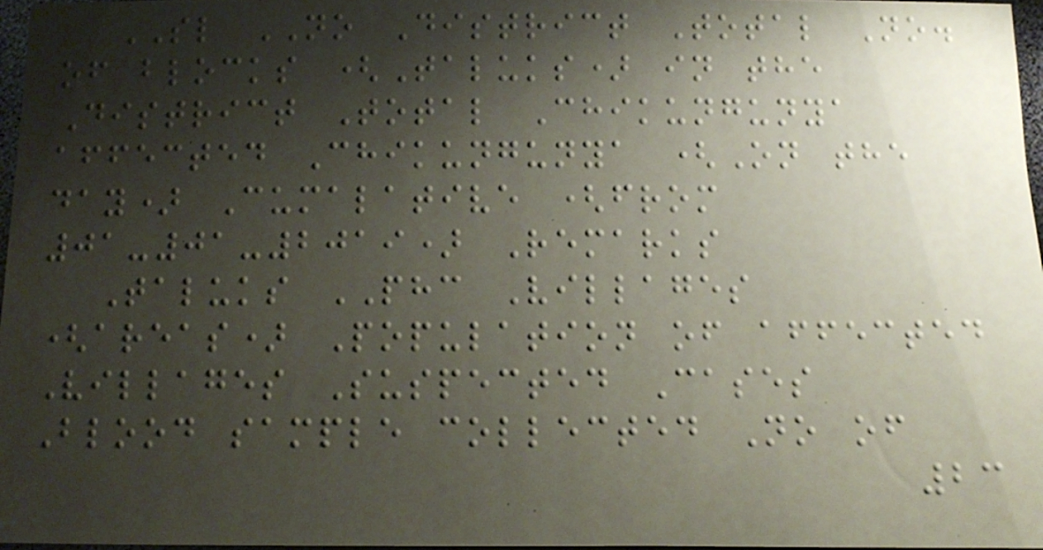SL NO District Total No.
of blocks (Taluks) in the
District Total Chikungunya
affected Chikungunya (On the
day) Cumalative (from
01-01-2019) Remarks
Taluks PHC Villages
(areas) Population of affected
Villages Suspected Cases
Blood sample collected No of
23
